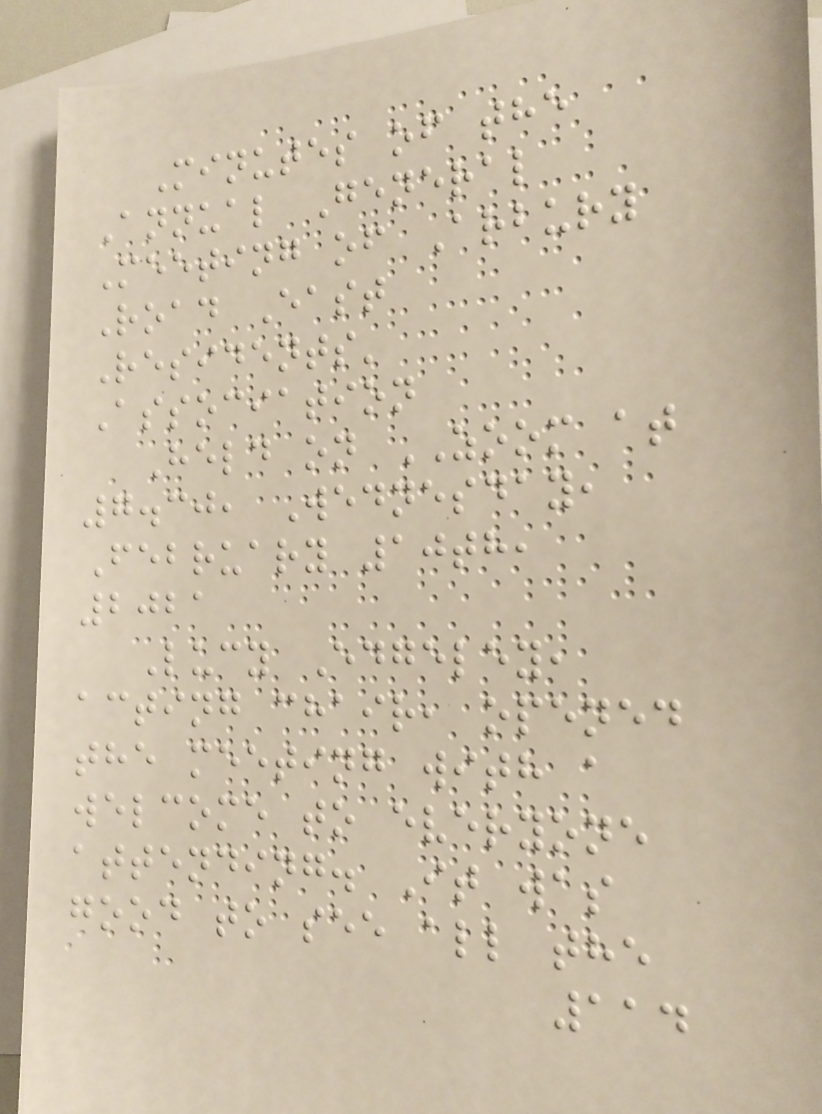Minutes of the
Annual General
Meeting of Arbury
Road East
Residents'
Association
Held on ZOOM at
7.30, Wednesday,
February 10th,
2021
Lucy Edgeley,
acting chair, opened
the meeting with a
welcome to everyone
attending. It was
good to see all the
114
